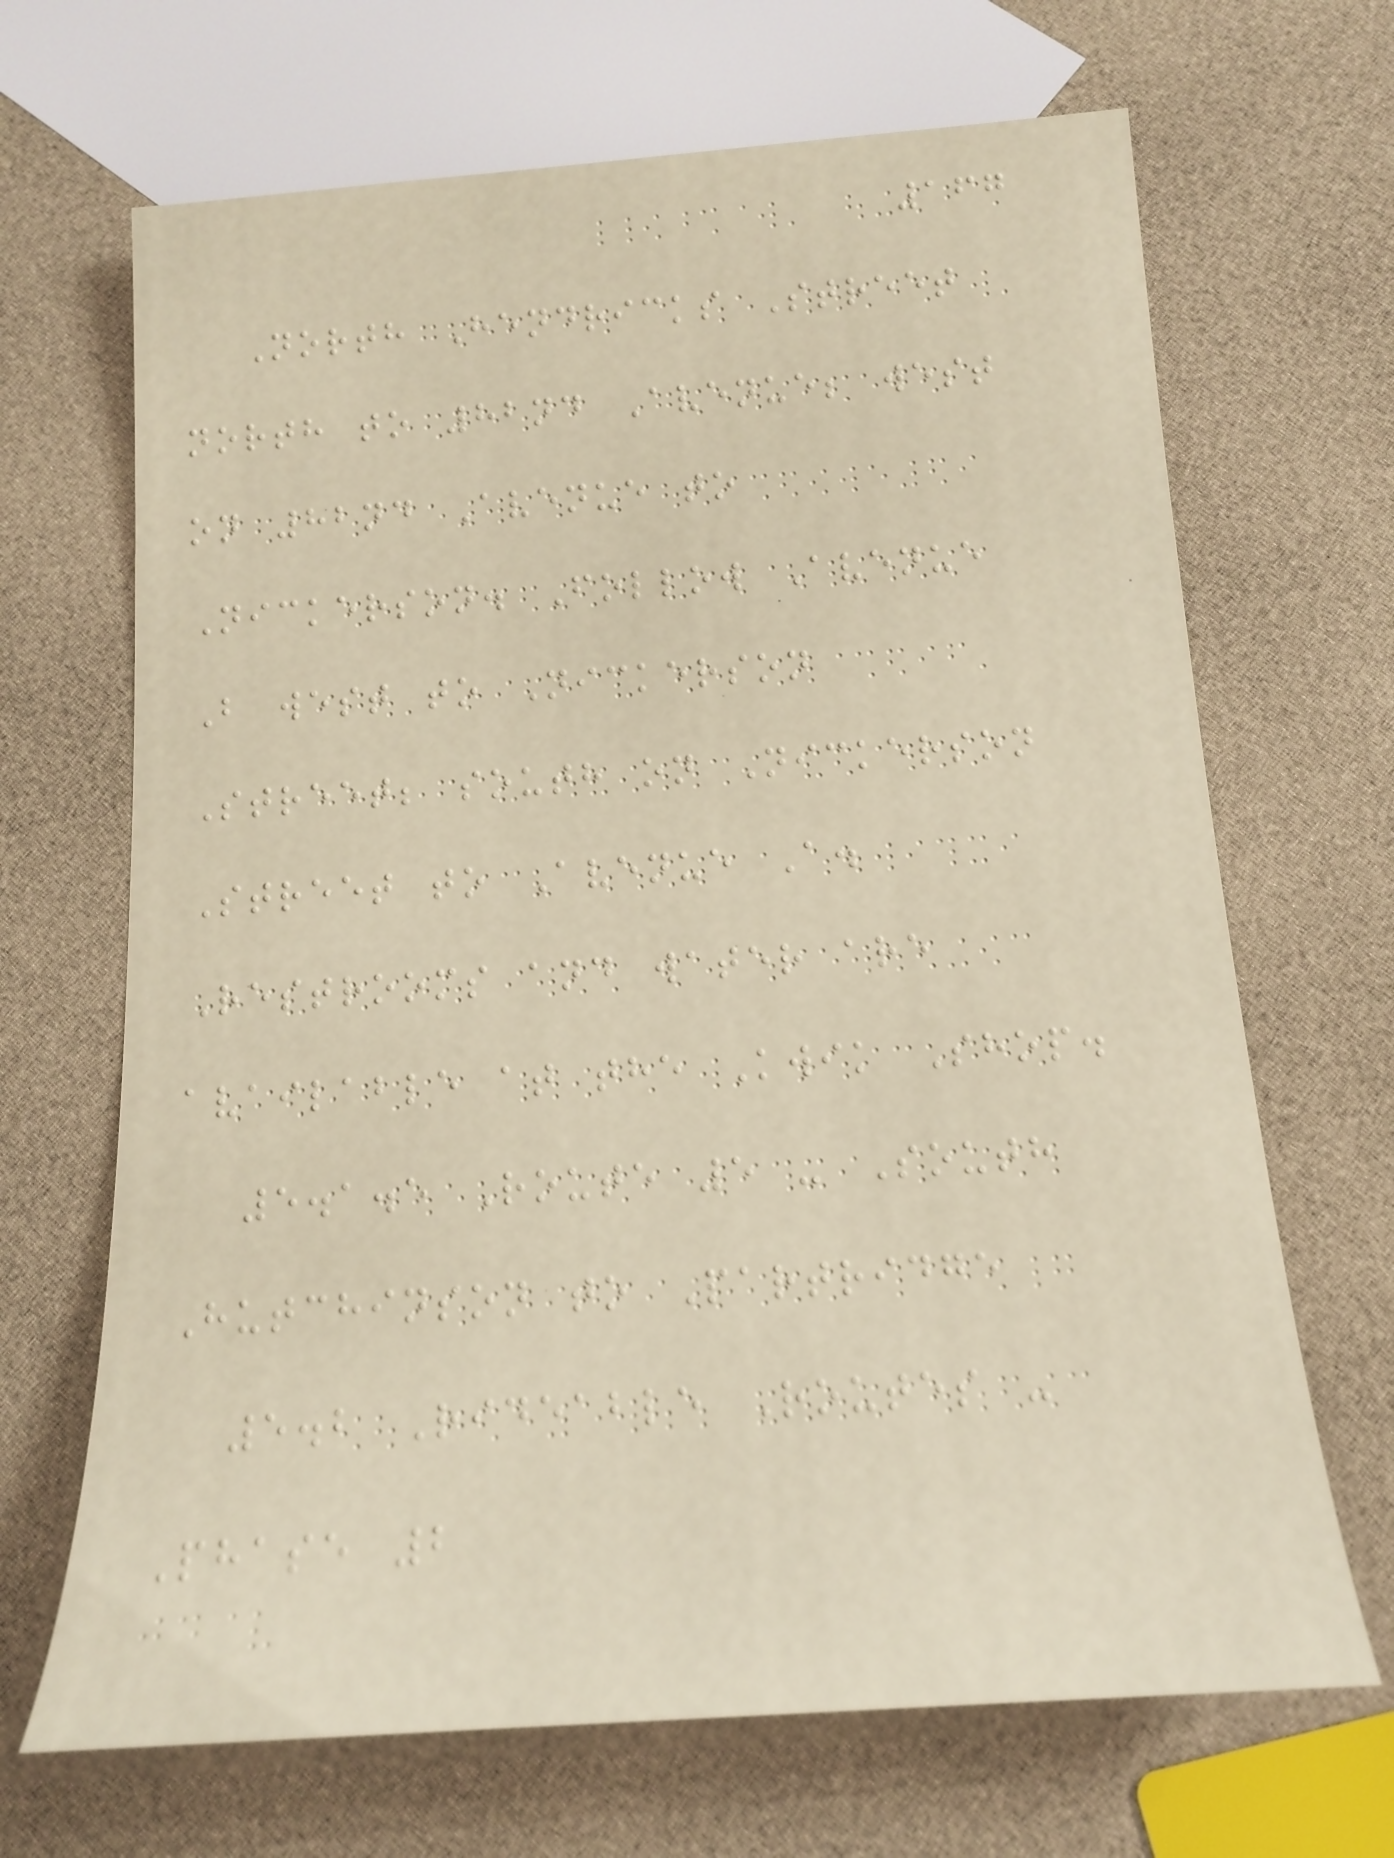167
North Hendricks Street
north to 82nd Avenue; west
on 82nd Avenue to
Nickerson. Follow Avenue
B west to Nickerson
Street; south on Nickerson
Street to Avenue A.
Restrooms and water are
available at the Kwik Shop.
5.1.5 Route 5 - South
Hutchinson to Partridge
5.2 Rideable Routes -
Phase 2
